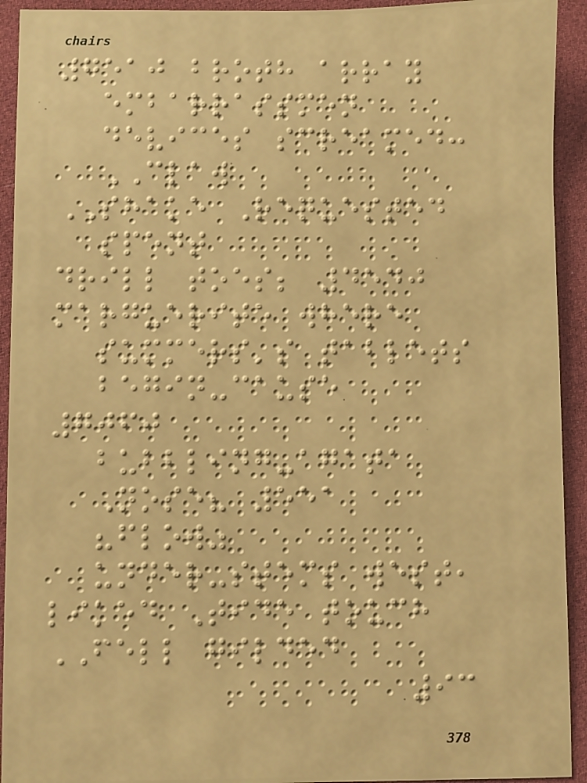7510 broth array
embarrassmen
devices screamed:
CLAW
SHAKE Requested
spent
drill toes; 4540
marguerite where
summers's tablets
begin-cause
7060
bubbling-agata
Nose? 551
"flow"
under-stems west,
liked Tide touch
FELL gilded
93
